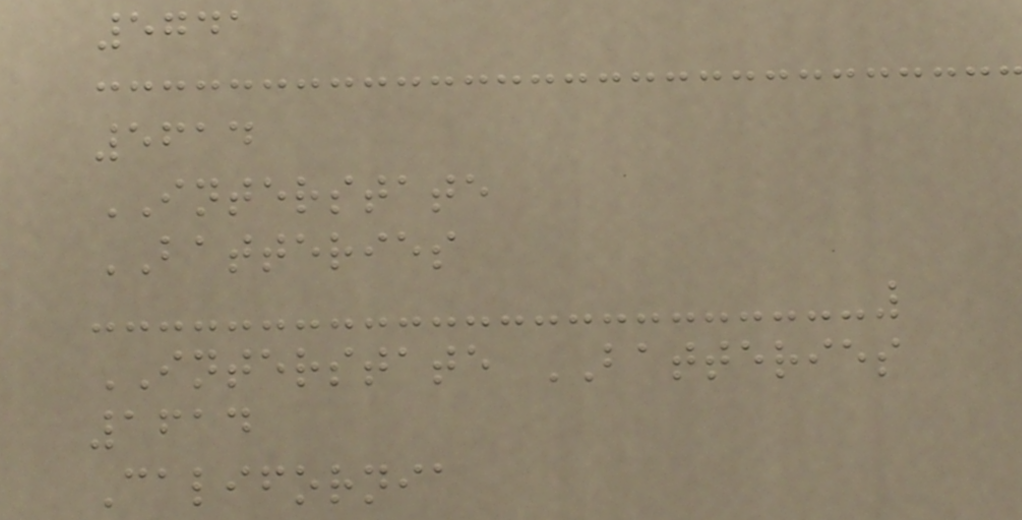5741
5614
INTERSTATE
BATTERIES
INTERSTATE BATTERIES
1614
California
